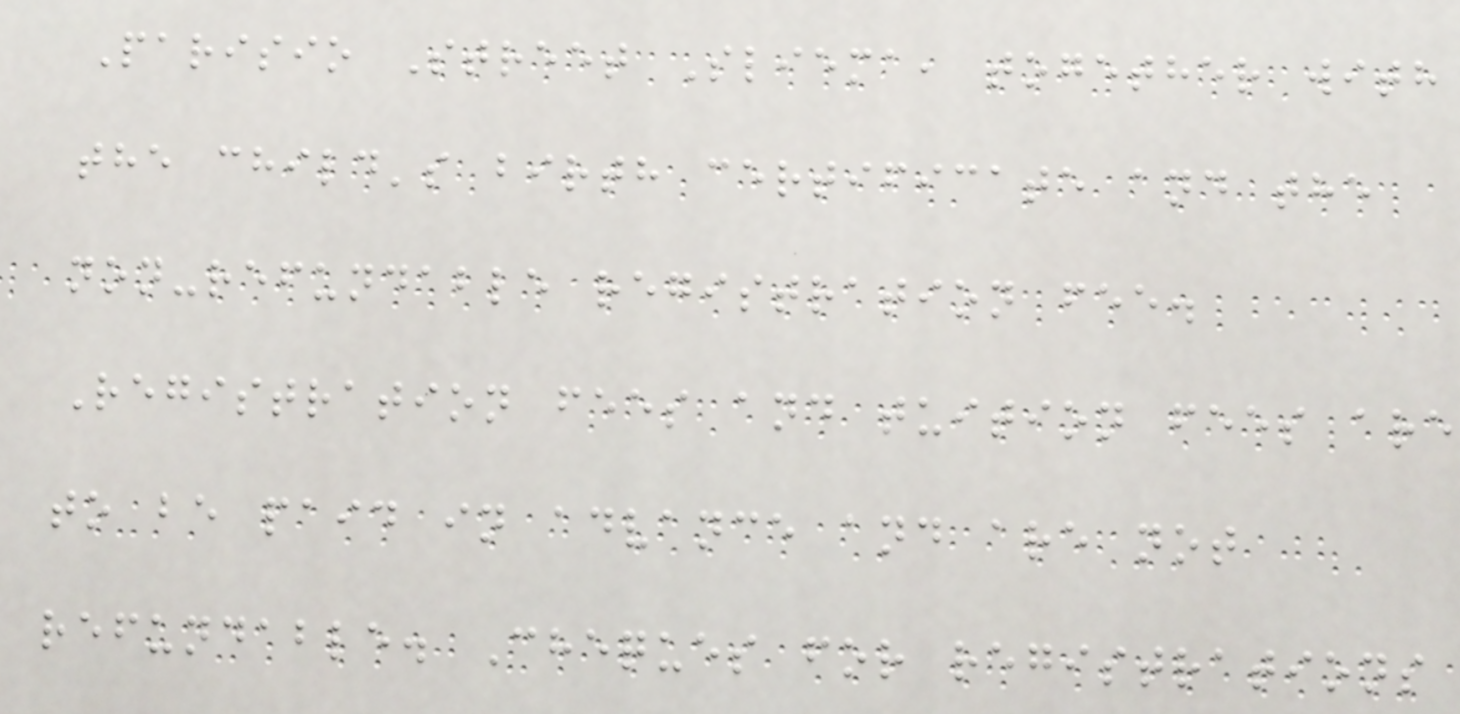Parisio Street Sliema, together with
the child's birth certificate and the
non-refundable registration fee.
Registration fees and tuition fees are
to be paid in advance and are not
refundable. Cheques for registrations
